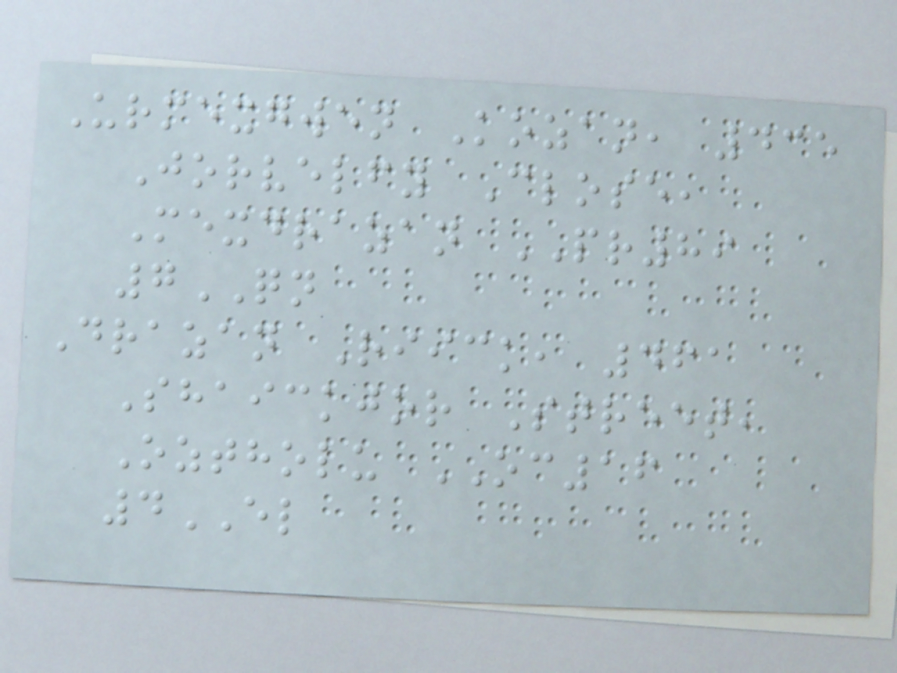Urmexgwen Kozan, 435
Jorvelfy Close,
Mexdrazan PR89
7QN
Drazan Riick, 461
Shaickjor Street,
Oztholu OC16
4EL
